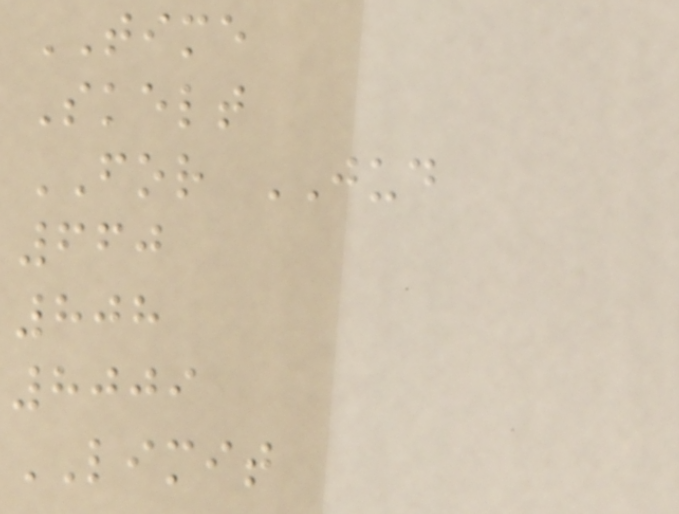TIME
Skelt
FOR JUD
660
808
8009
LIMIT
